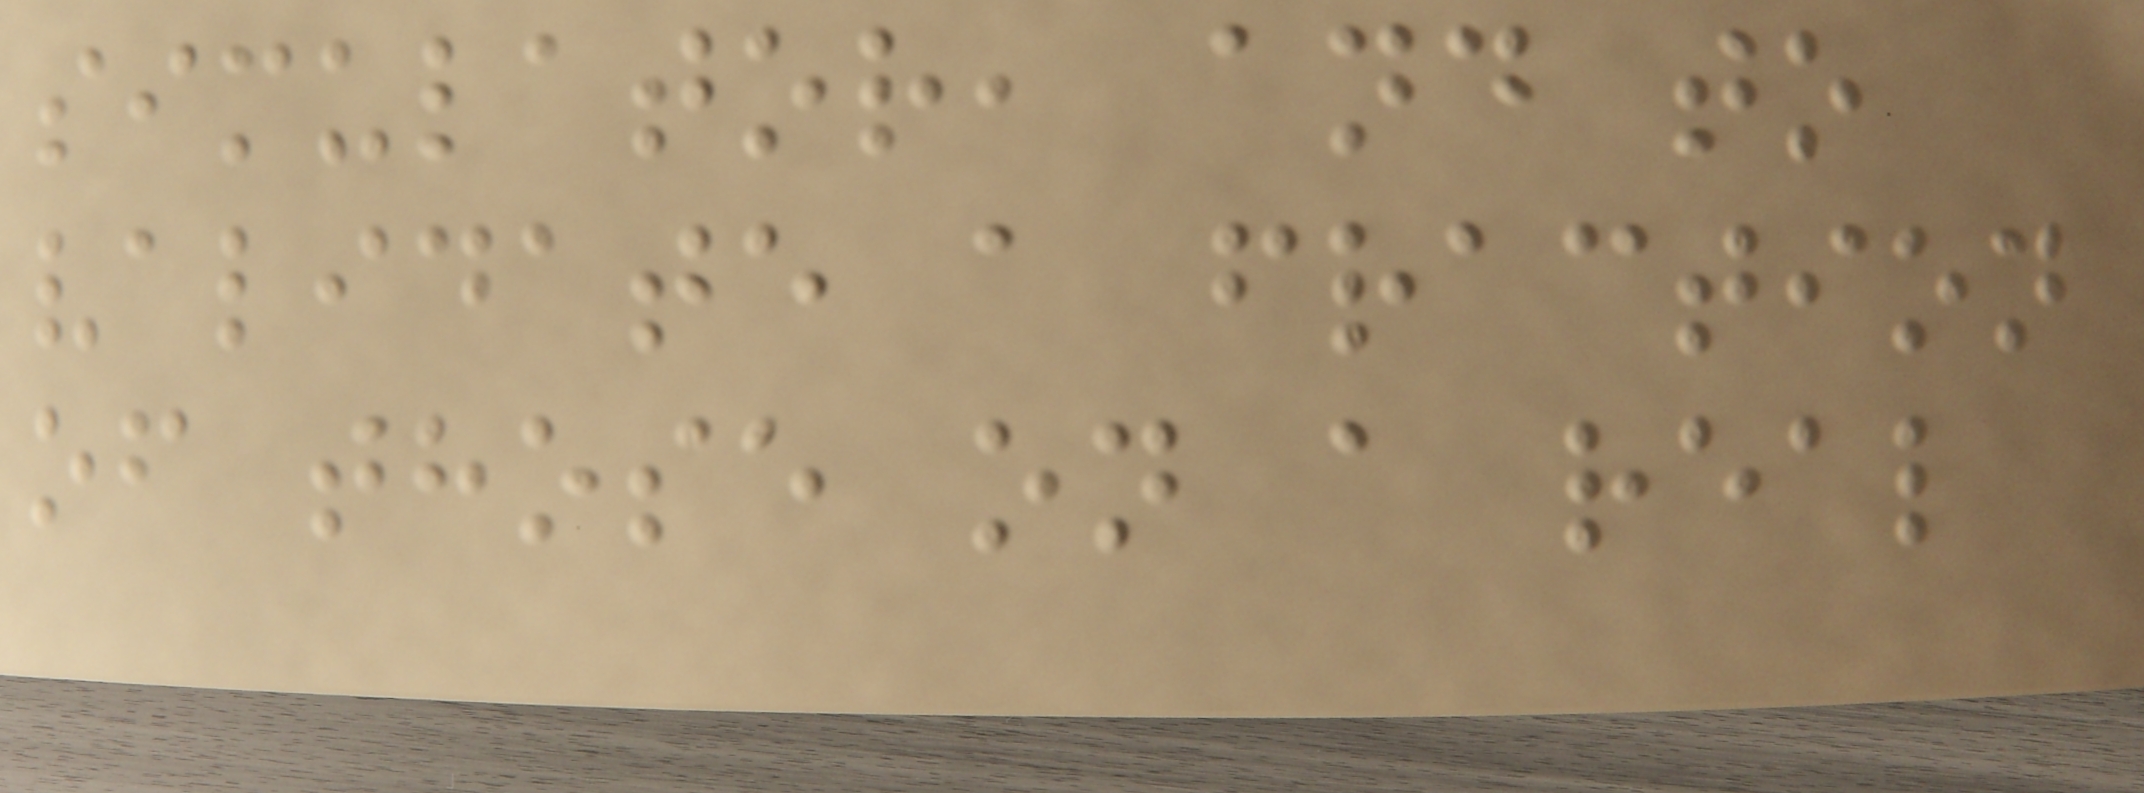simulator, and to
validate a fraction
of those on a real
